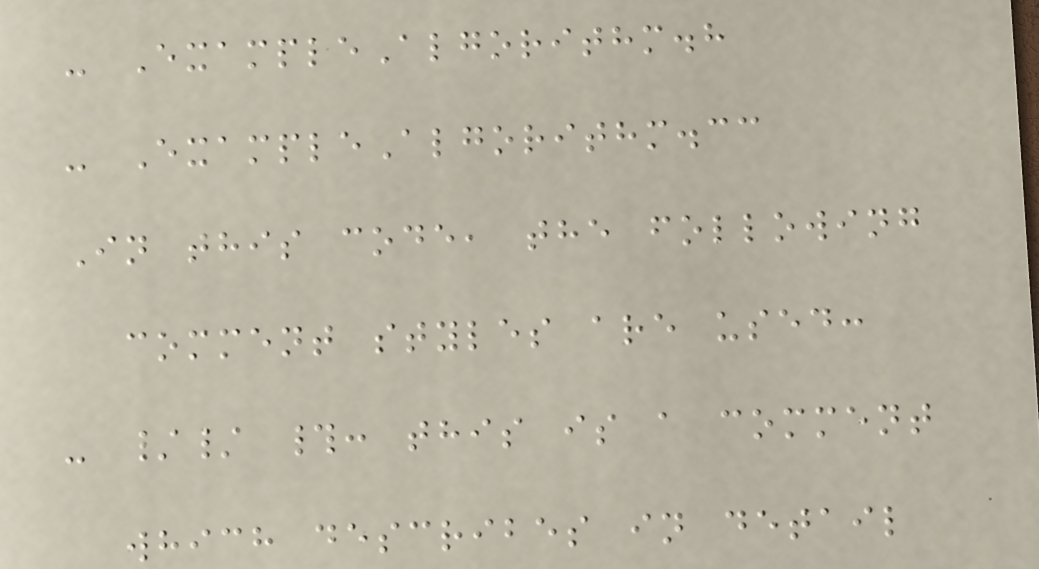- ExampleAlgorithm.h
- ExampleAlgorithm.cc
In this code, the following
comment styles are used:
- // #: this is a comment
which describes in detail
